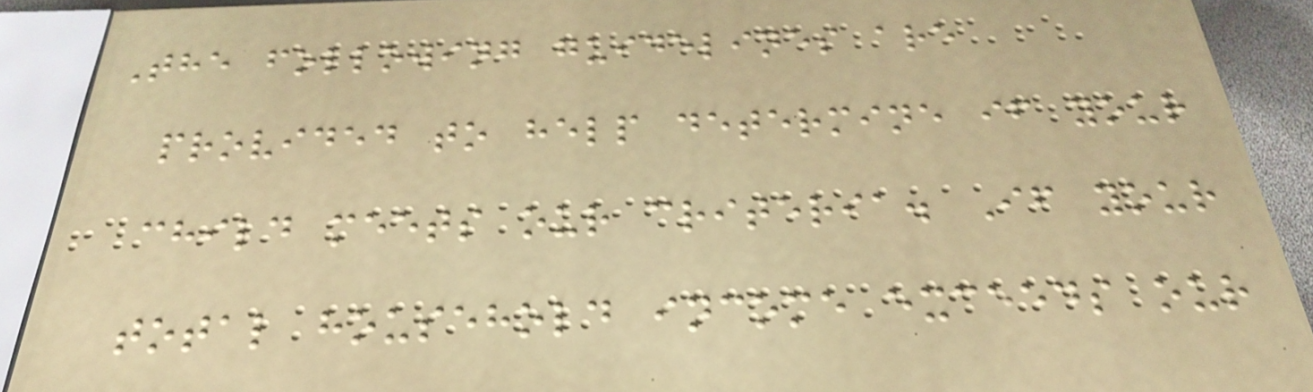The following guidelines are
provided to help determine if your
child meets our criteria. If your
total household income exceeds our
